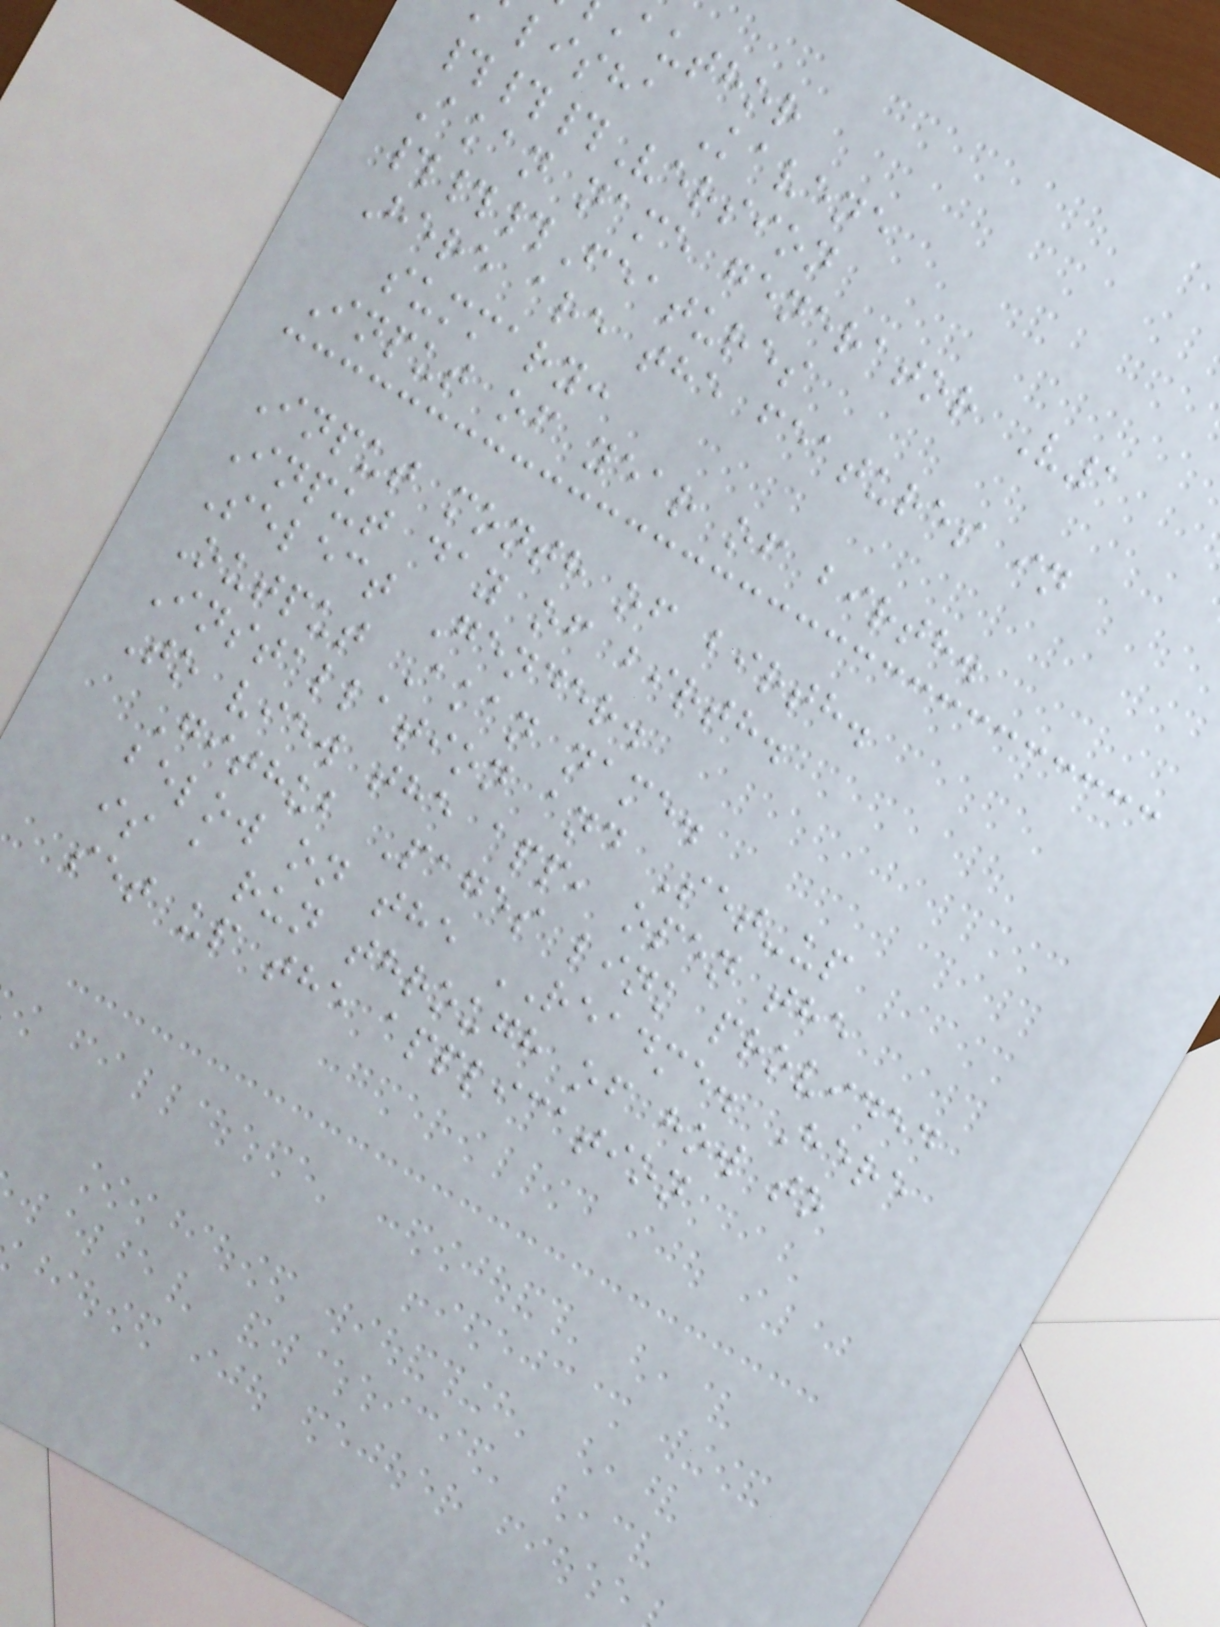author
lisha Kavene
###Version
Akan name generator V1
###Features
Here are the features in
summary:
Input of year of birth.
Input month of birth.
Input day of birth.
Select Gender.
Output Akan name.
Installation and Set-up
To view the app, open the
Github Pages link provided
below on the README. Here
is a run through of how to
set up the application
